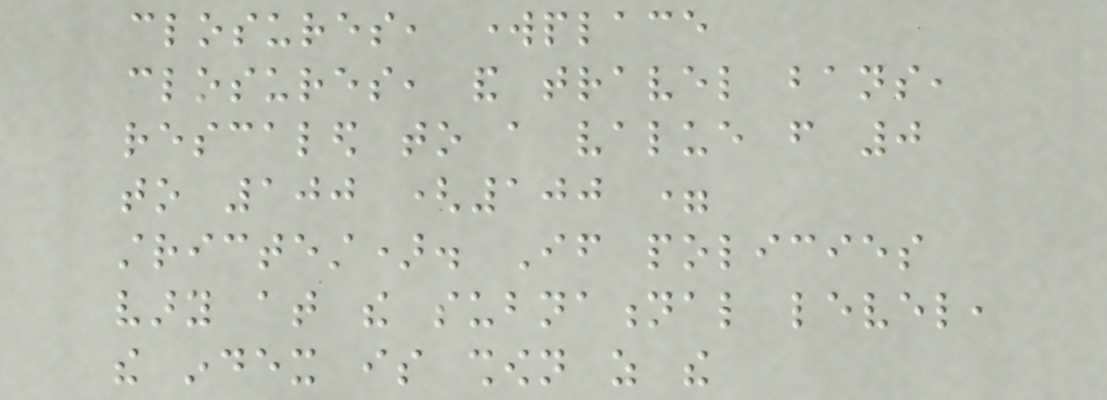closures, workplace
closures, and travel bans,
rescaled to a value from 0
to 100 (100 =
strictest). If policies
vary at the subnational level,
the index is shown as the
